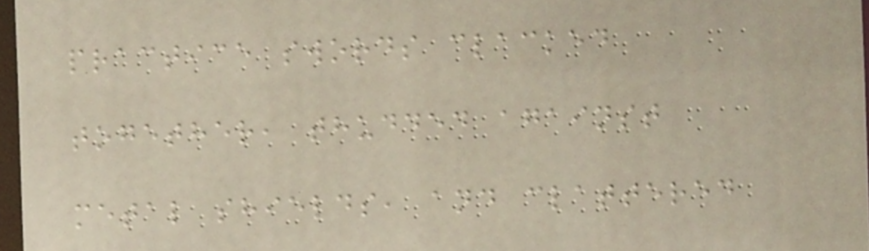practice swords clacked
together, thudded against
metal shields, and clattered
